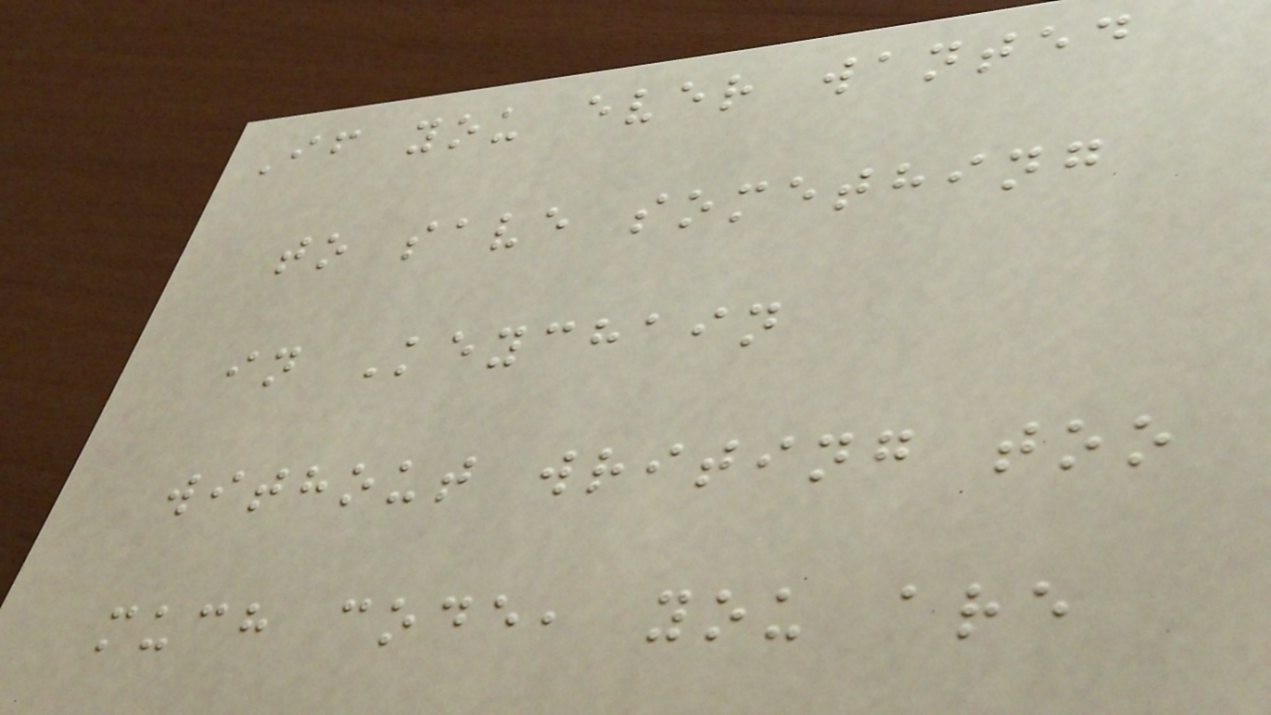If you ever wanted
to save something
in Keychain
without writing too
much code, you are
